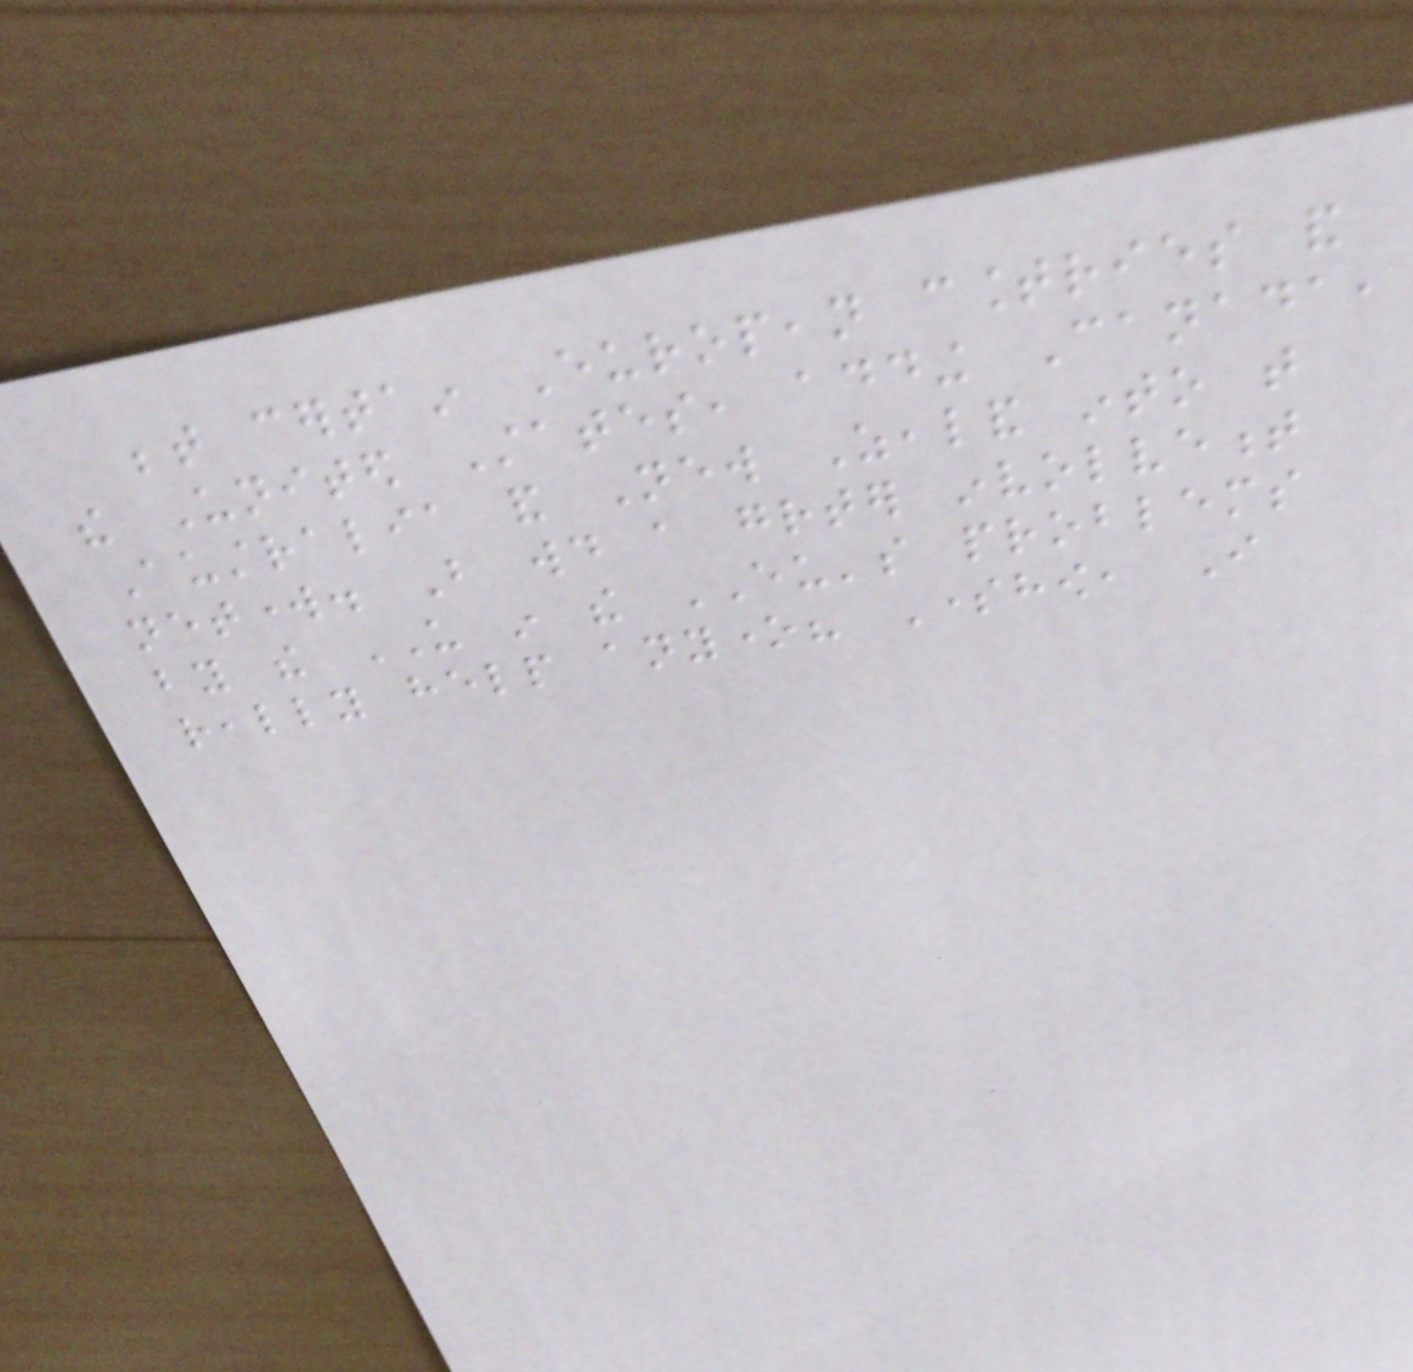between certain European countries and
the United States, adding Canada,
Australia and New Zealand into that
network. But would a greater involvement
by the US in the EU's problems
really help anyone? Somehow, I
